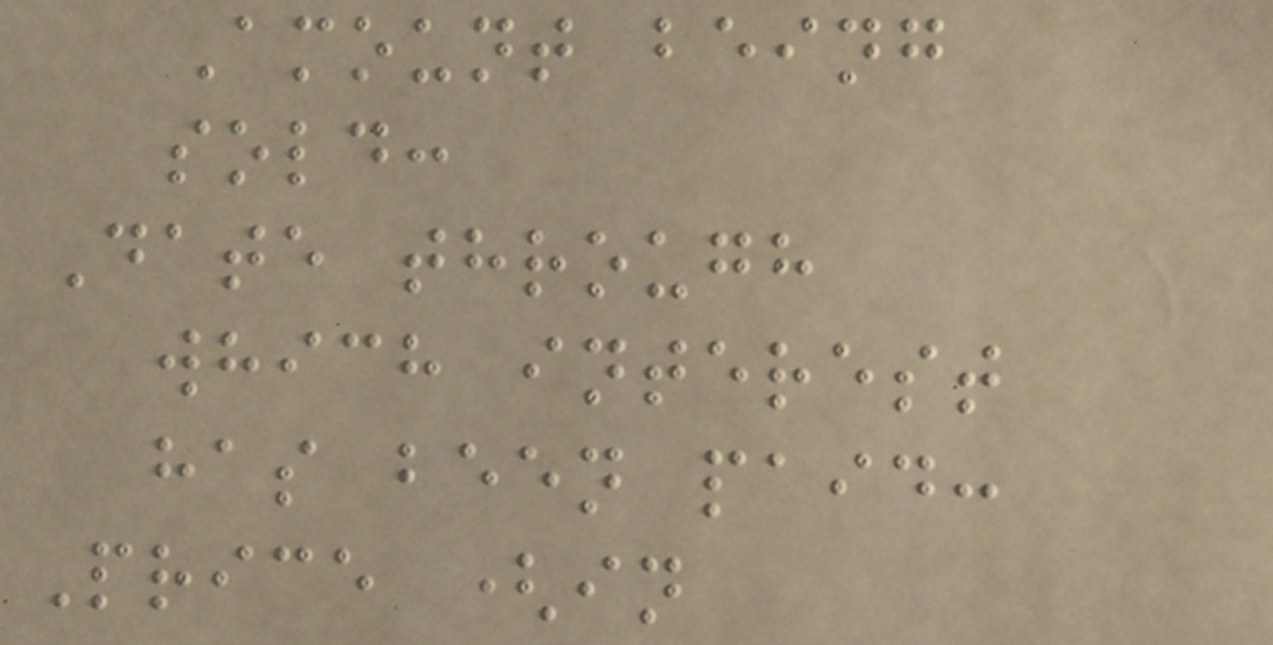Amount being
sold:
Date through
which interest
has been paid:
Price (in
